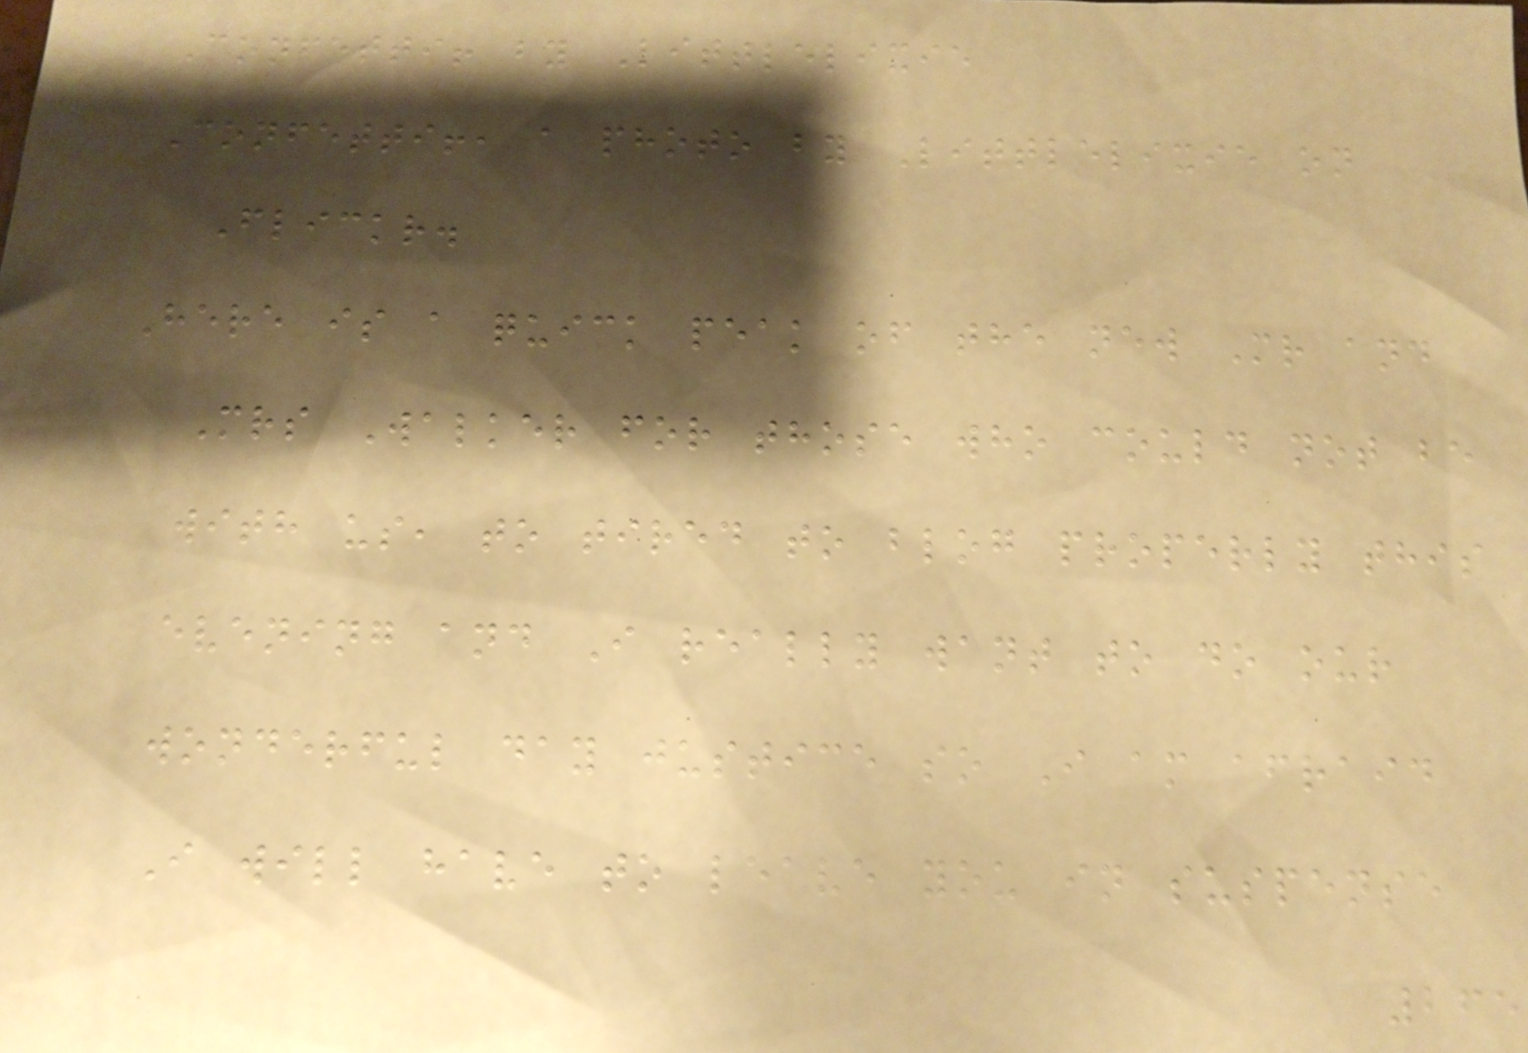Confetti! by Littlelixie
Confetti!, a photo by Littlelixie on
Flickr.
Here is a quick peak of the new Mr and
Mrs Walker for those who could not be
with us, to tired to blog properly this
evening and I really want to do our
wonderful day justice so I am afraid
I will have to leave you in suspense
265
